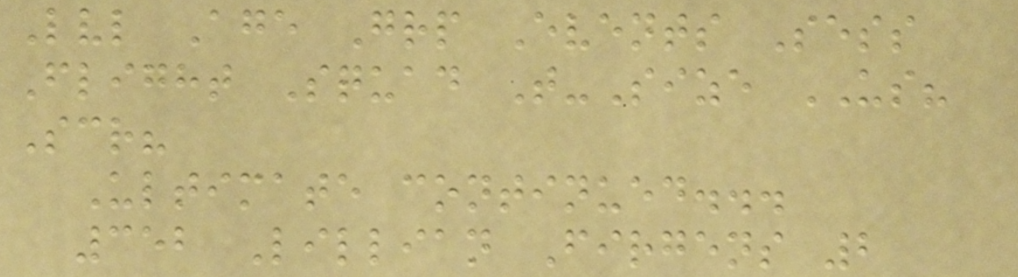Lvl Age Grp Events Sess
Flight Squad T-Size US?
Scr?
Ultimate continued...
352 Lillian Firgens 2
